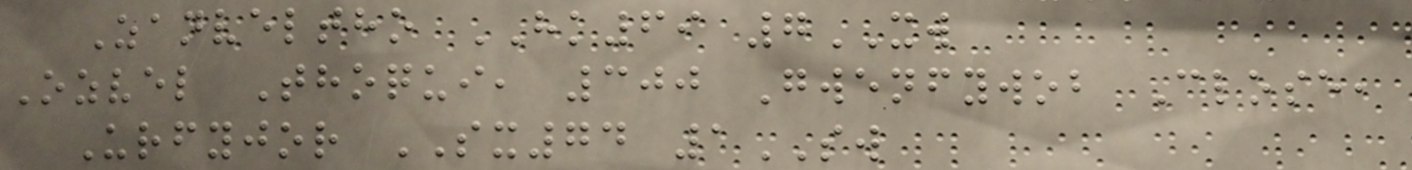Zanveltho HK69 7XW
Ozvel Thoqui, 300 Gwenfywob Close,
Urfyjor SX74 1SW
